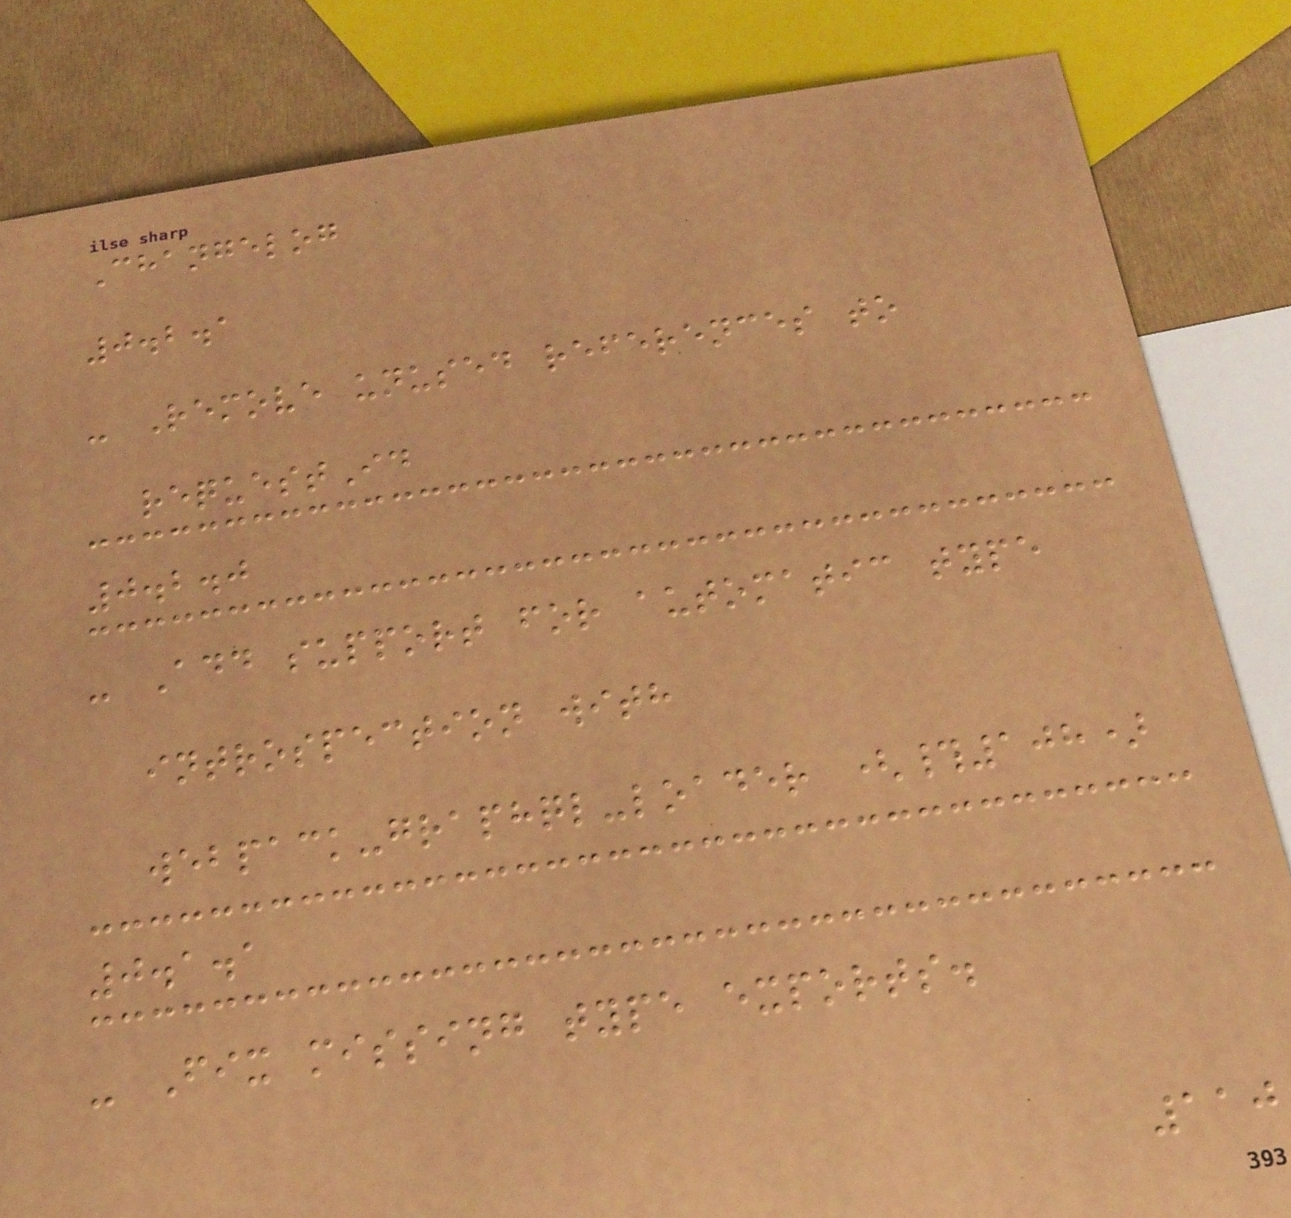Changelog
0.2.1
- Remove unused references to
requestId
0.2.0
- Add support for automatic type
introspection with
webpack-graphql-loader (#108)
0.1.1
- Fix missing type exports.
110
